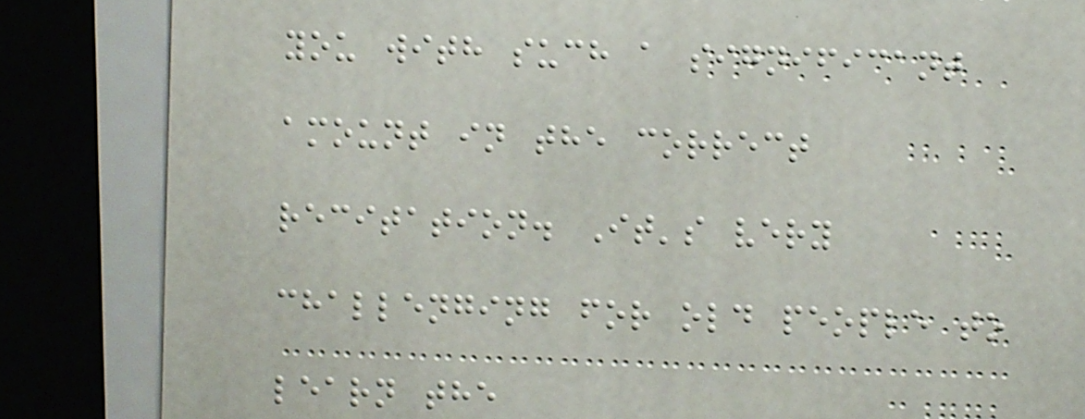you with such a significant
amount in the correct
recitation. It's very
challenging for old people to
learn the
